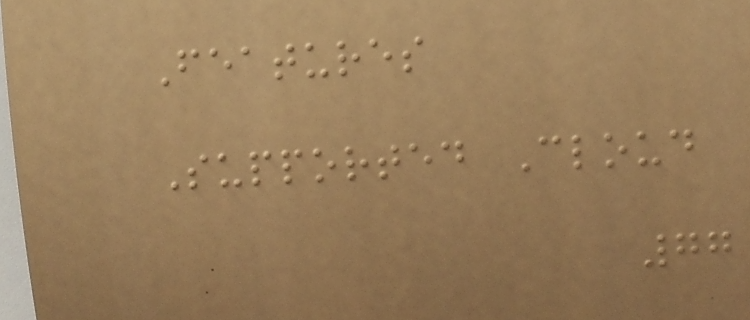Features
Supported Cloud
77
